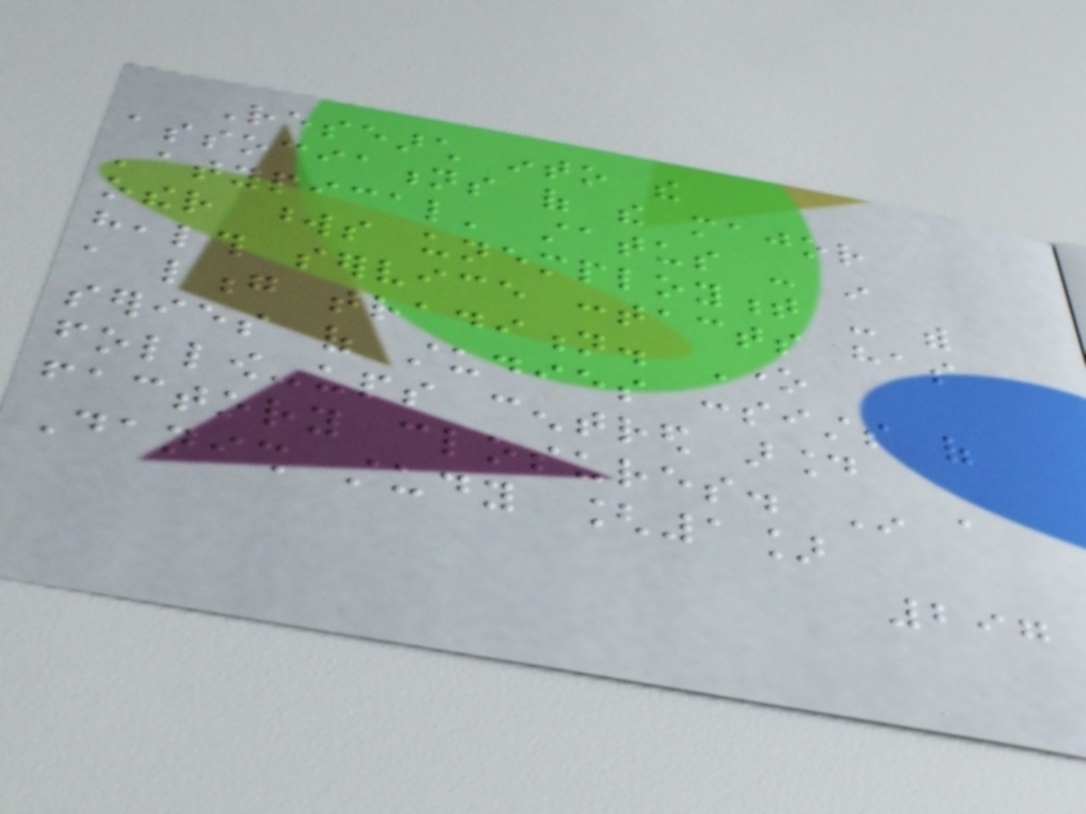Research into the
associations of the major
'atypical' status - in
other words unemployment - with
health service contacts has
a long tradition. One
series of studies consists of
follow-ups centred around
factory closures. In a
Danish study [1]
297
